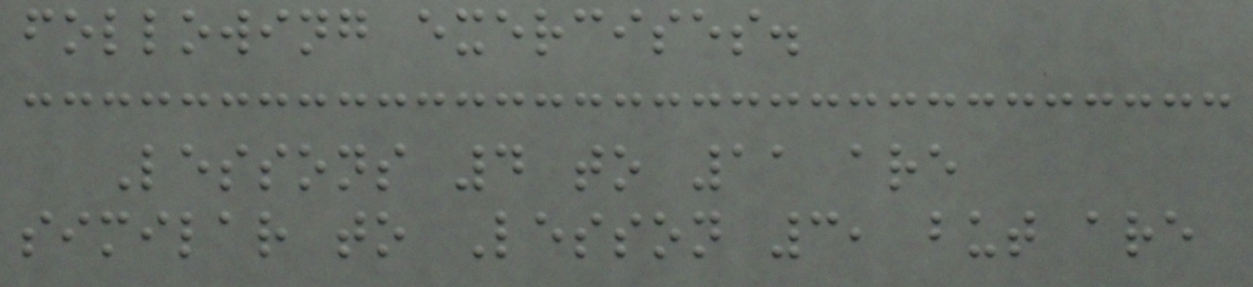following exercises.
Lessons 4 to 11 are
similar to Lesson 3, but are
